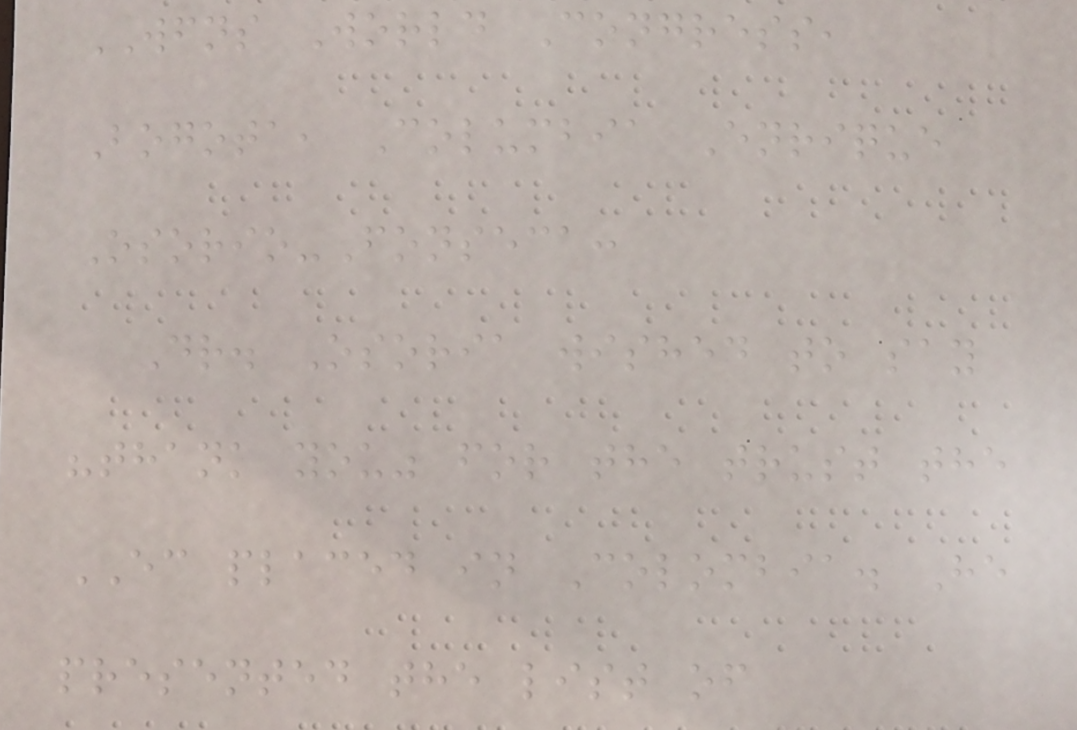WFNS World Congress,
Bogota, Columbia Enrique
Osorio-Fonseca:
Dr. Osoria wished to say
"thank you" for the trust the
EC placed in Colombia. He
presented the list of
